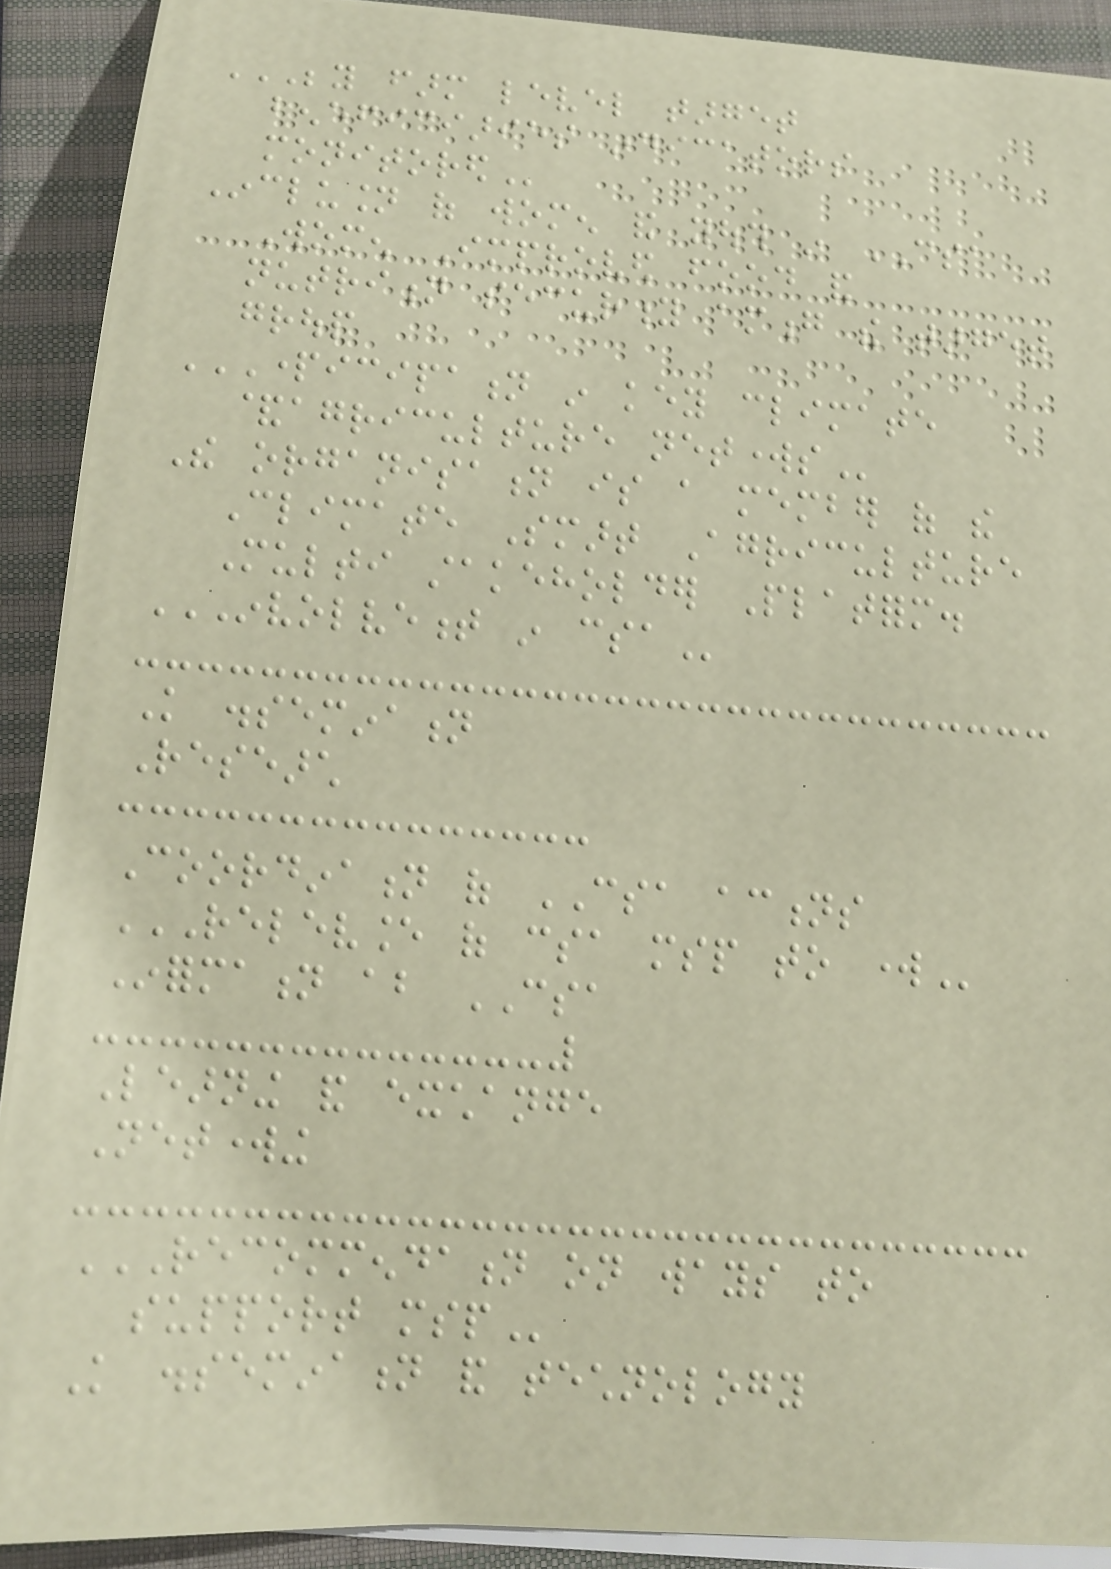BEYOND FARM LEVEL TARGET
BENEFICIARIES INDICATORS
MONITORED
Inclusion of women and youth in CSA
Women Improved food and
nutrition security among the target
group
PARTICIPATION IN KEY CLIMATE
&AGRICULTURE NETWORKS
The organisation is a member of the
Climate Smart Agriculture
Multi stakeholder Platform.
INVOLVEMENT IN CSA
Knowledge dissemination
Research
Coordination of CSA actions
RELEVANCE OF CSA MSP TO WORK
Information about CSA
Learning and exchange
Networking
RECOMMENDATION ON WAYS TO
SUPPORT MSP
Knowledge dissemination and technology
